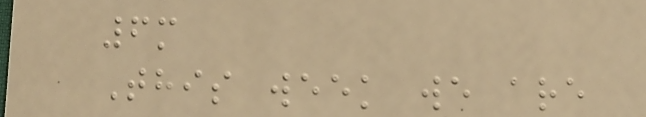6m
This week we are
